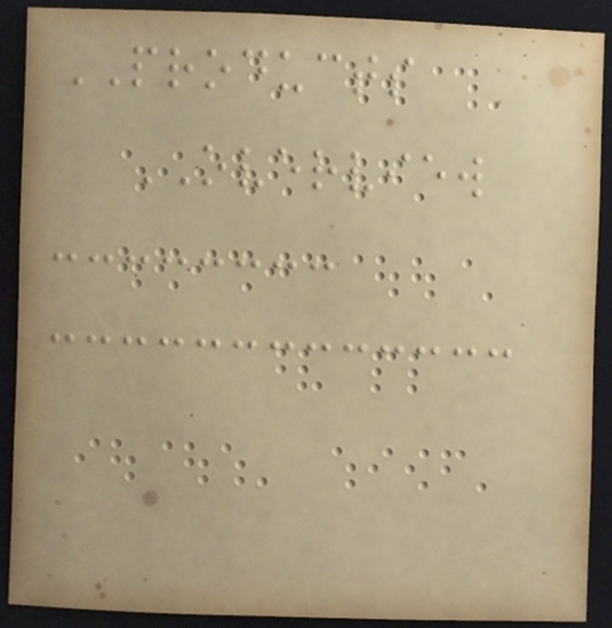PRODUCTS
OVERVIEW
